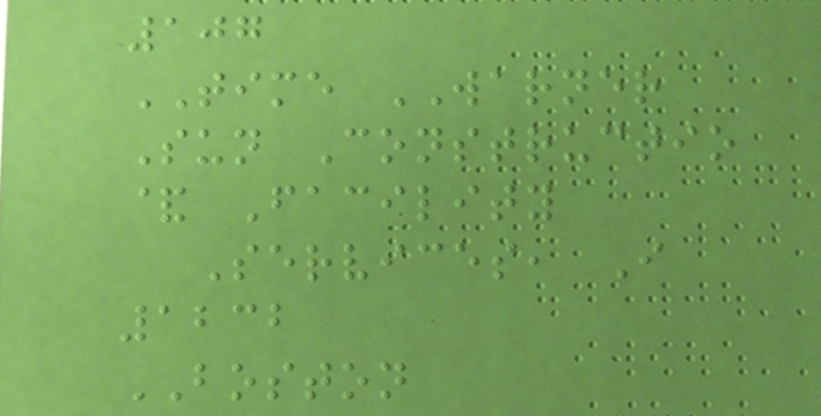107
TIME WARNER
Sun Constructio
& Facility
Services, I
1232
BOSTON
